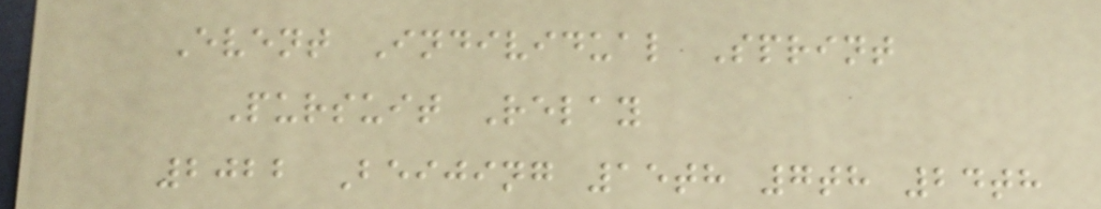Event Individual Sprint
Pursuit Relay
2022 Beijing 15th 7th 24th
